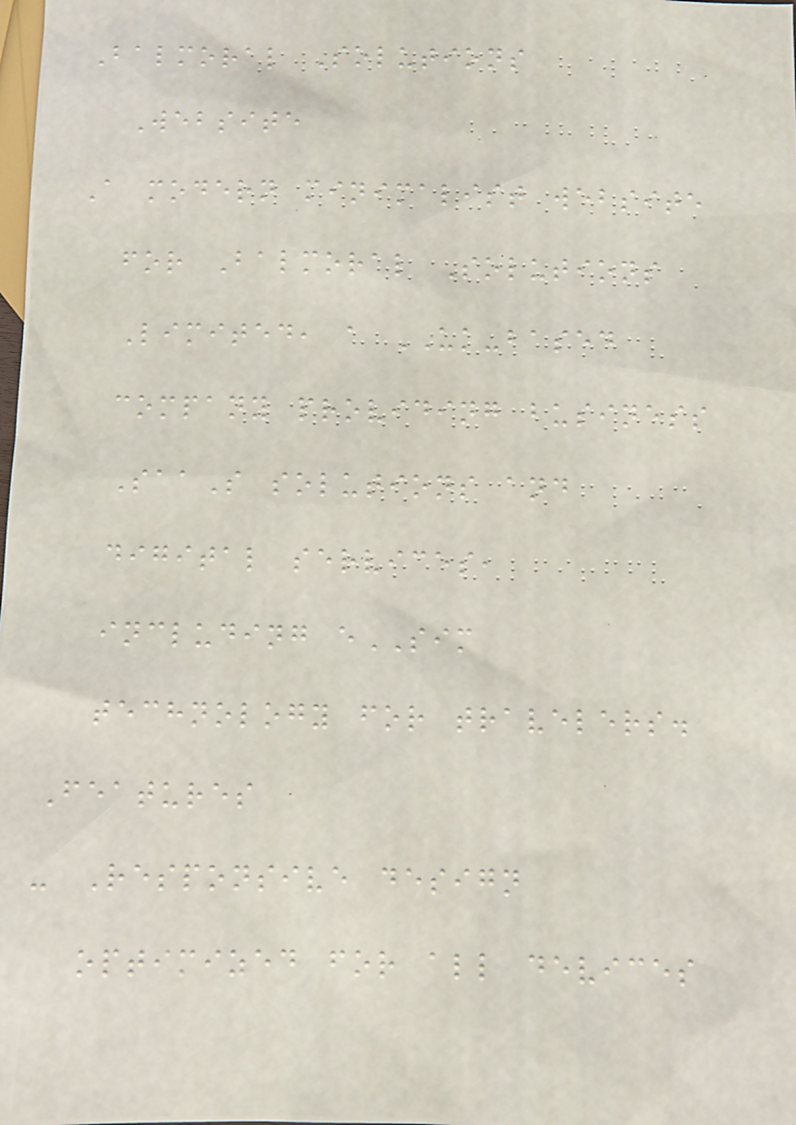Balmoral Solutions
Website
A modern minimalist website
for Balmoral Solutions
Limited, a UK-based
company providing business
SaaS solutions and
digital services,
including eSIM
technology for travelers.
Features
- Responsive design
optimized for all devices
